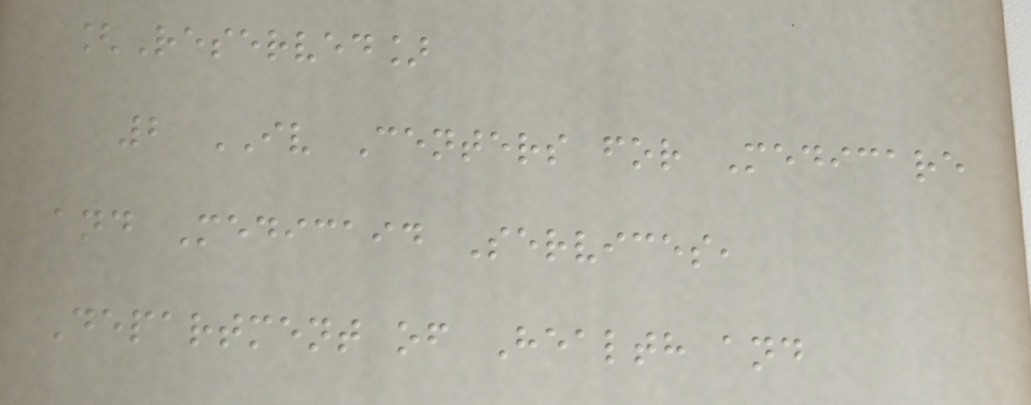[Reserved]
2 IV Centers for Medicare
and Medicaid Services,
Department of Health and
